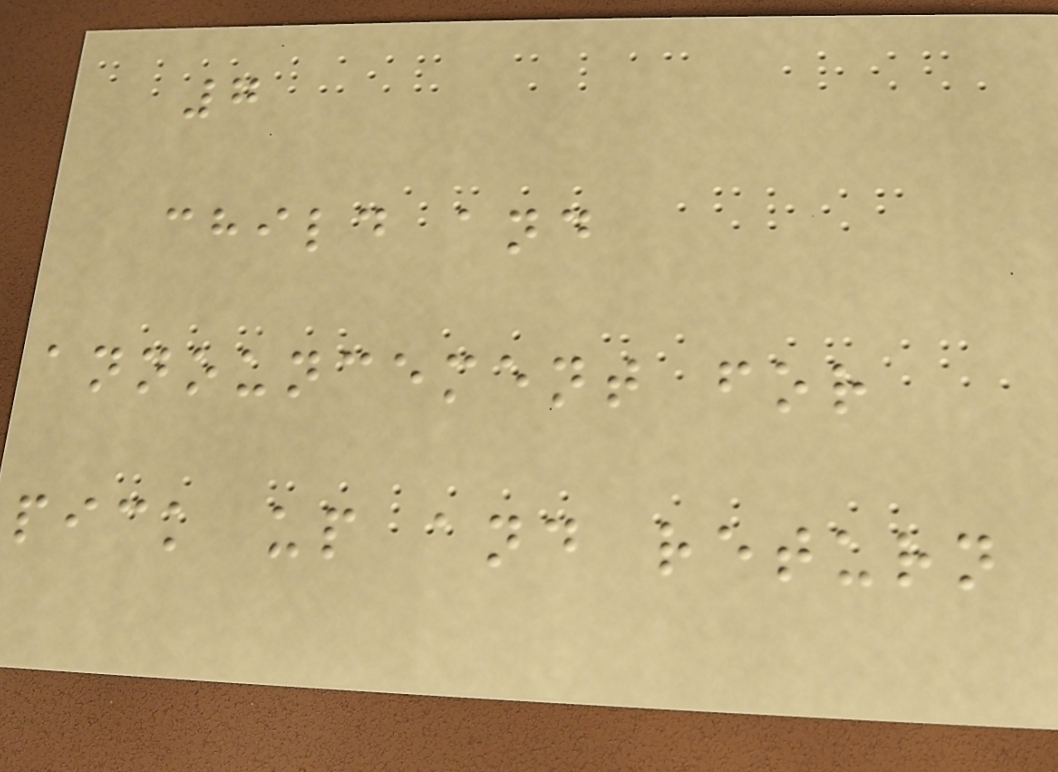7
child and
announcement for
pick up and return
